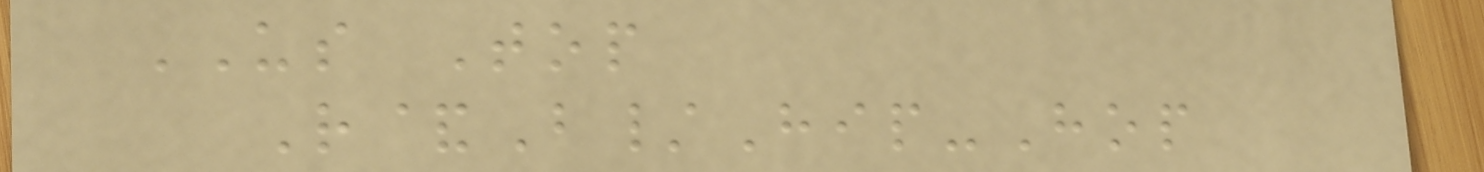US Top
R&B/Hip-Hop
